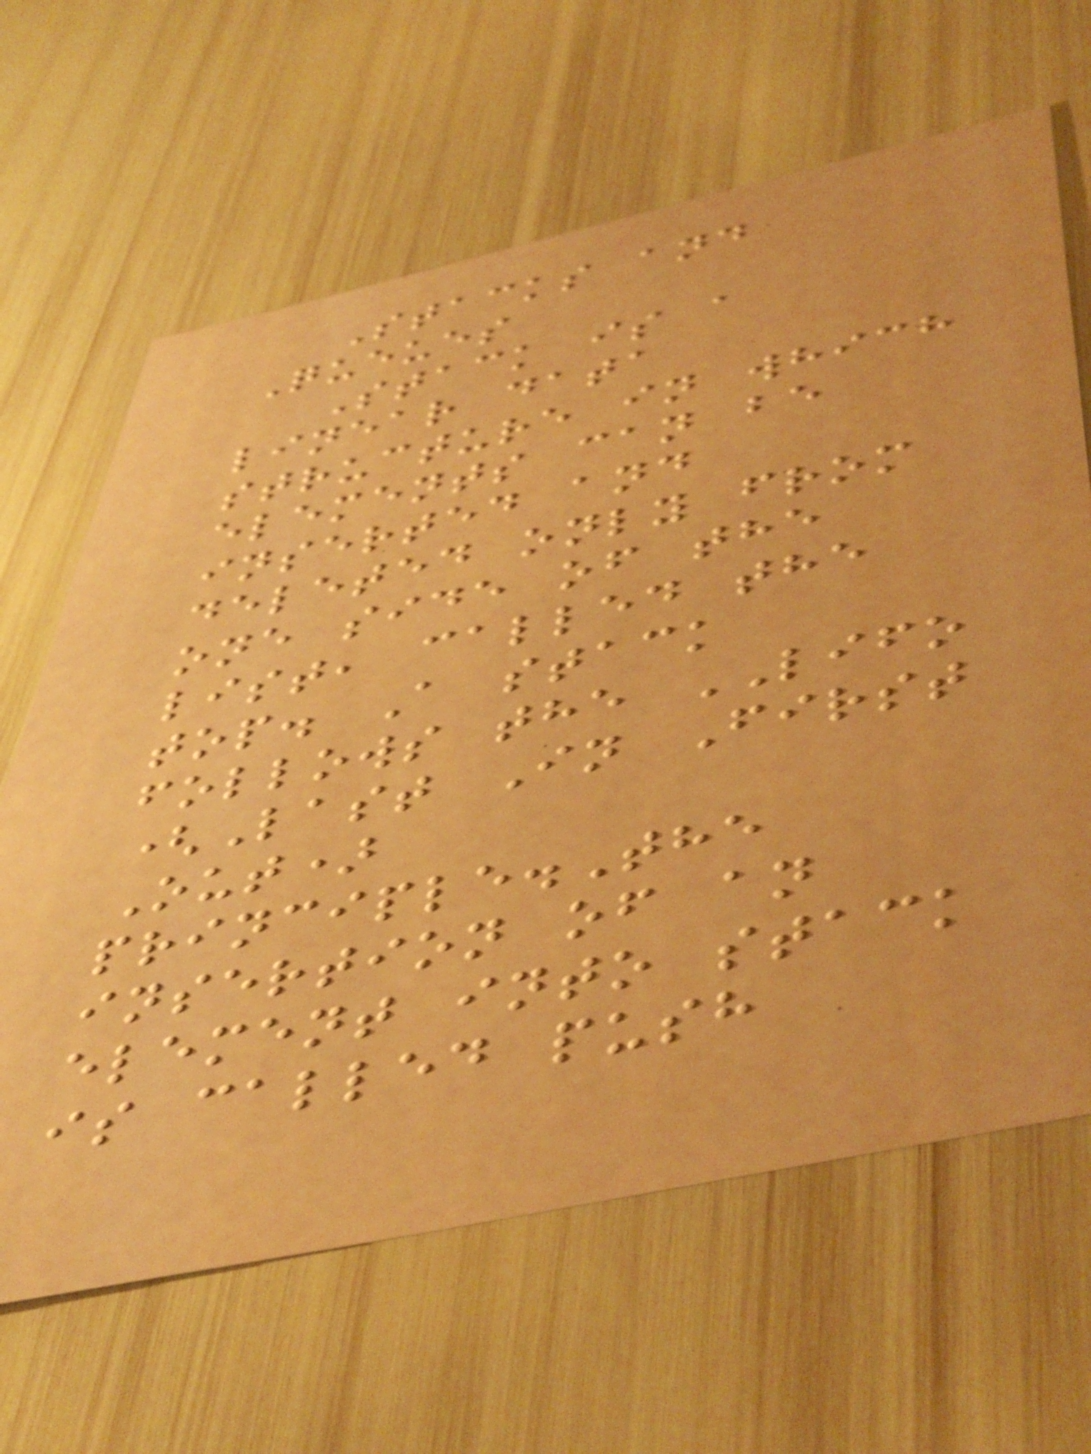Stacks and
Queues
Stack is a
linear data
structure in which
elements can be
inserted and
deleted only from
one side of the
list, called the
top. A stack
follows the LIFO
(Last In First
Out)
principle.The
insertion of an
element into stack
is called push
